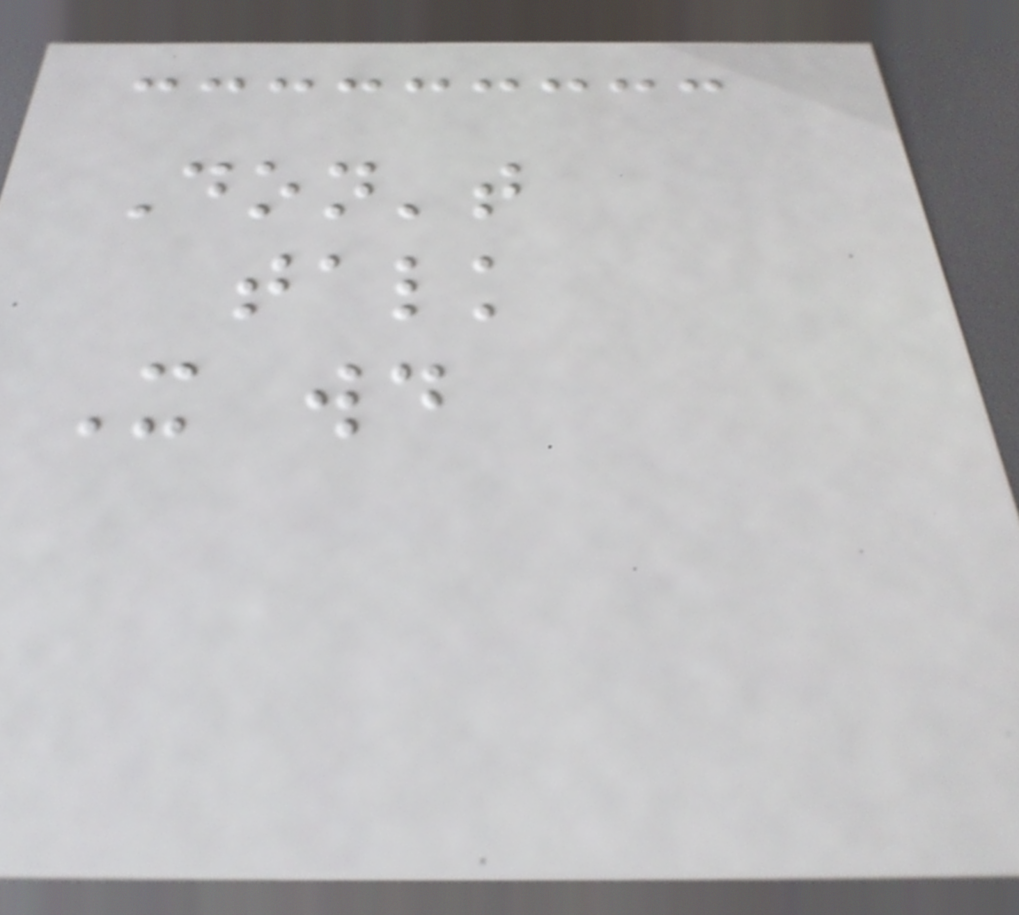Don't
talk
It would
